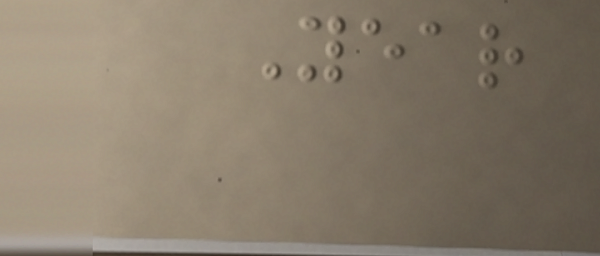Year
